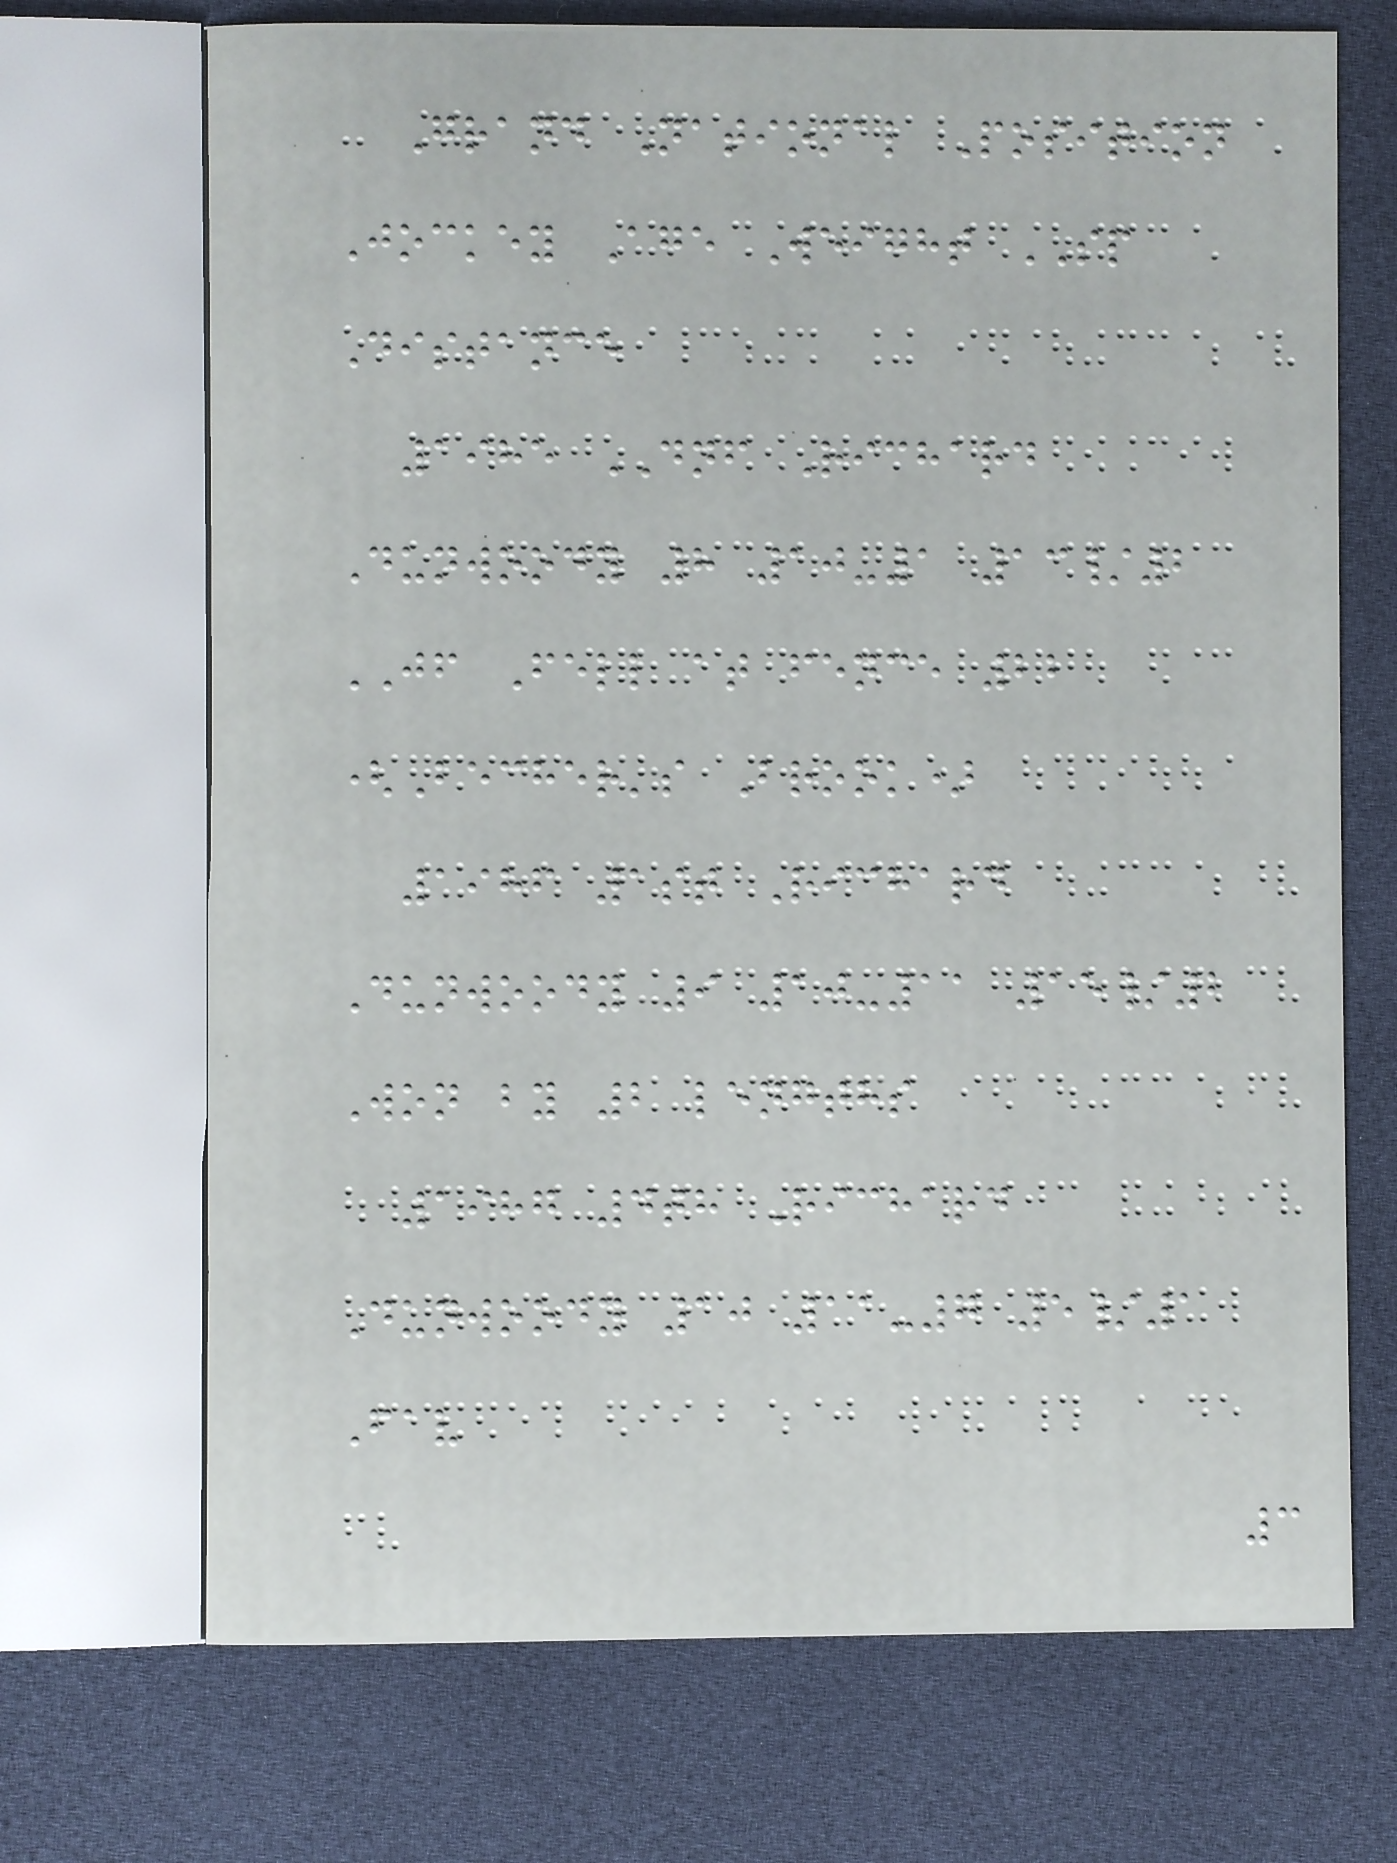Grand National Position
Jockey Age Weight SP
Distance
1985 DNF Richard
Dunwoody 8 10-1 13/2
JF Fell at fence 22
(Becher's Brook)
1986 1st Richard
Dunwoody 9 10-11 15/2
Won by 2 lengths
1987 4th Richard
Dunwoody 10 11-7 5/1
Fav
3
